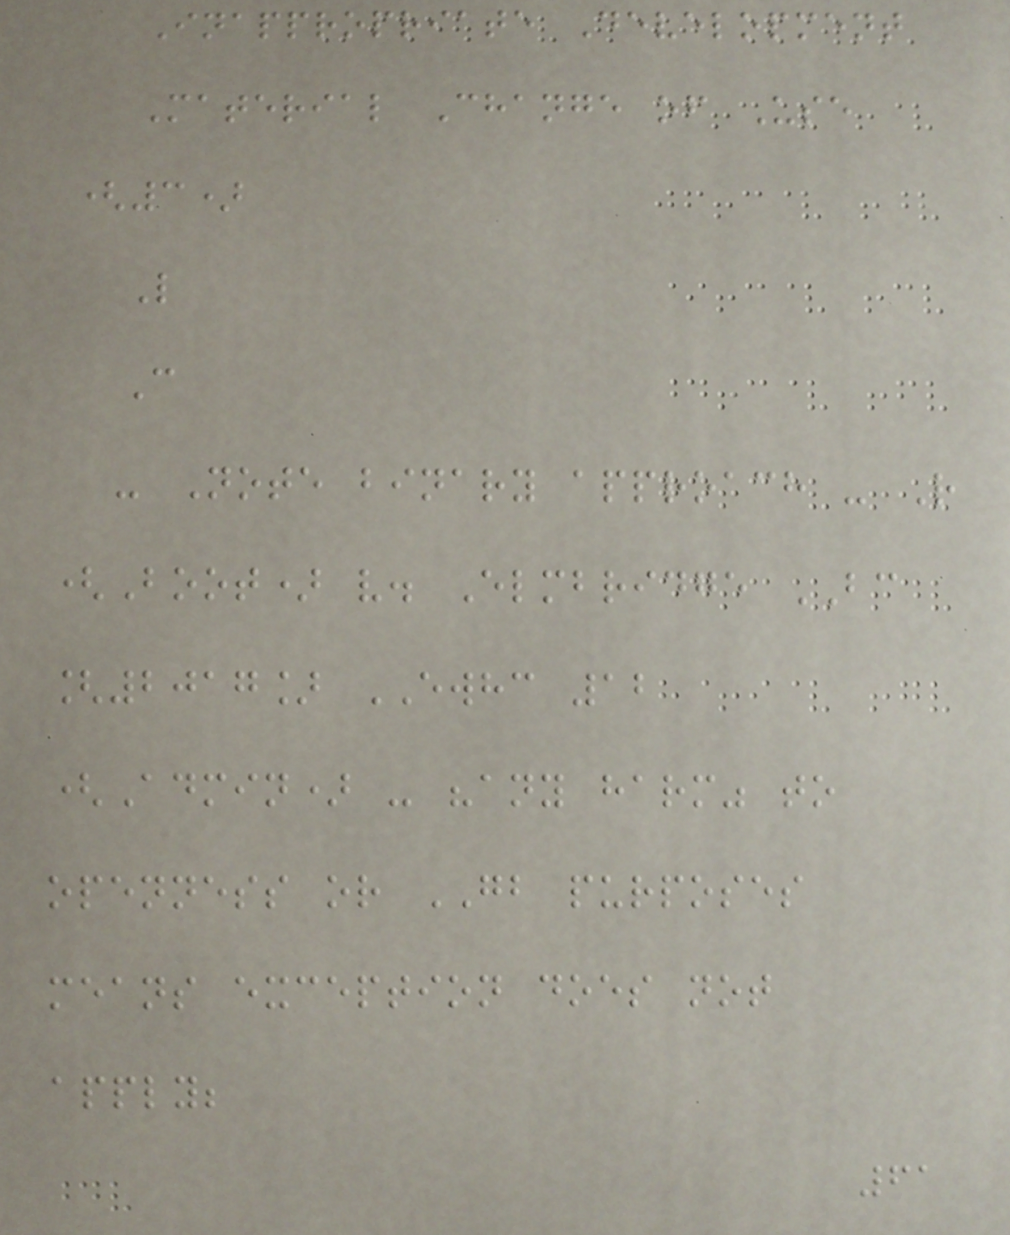Inappropriate Development
Material Change of Use
(3)
L
C
- Note binary approach - R
(Boot) v. Elmbridge BC
[2017] EWHC 12
(Admin) - "any harm" to
openness or GB purposes
means exception does not
apply;
61
